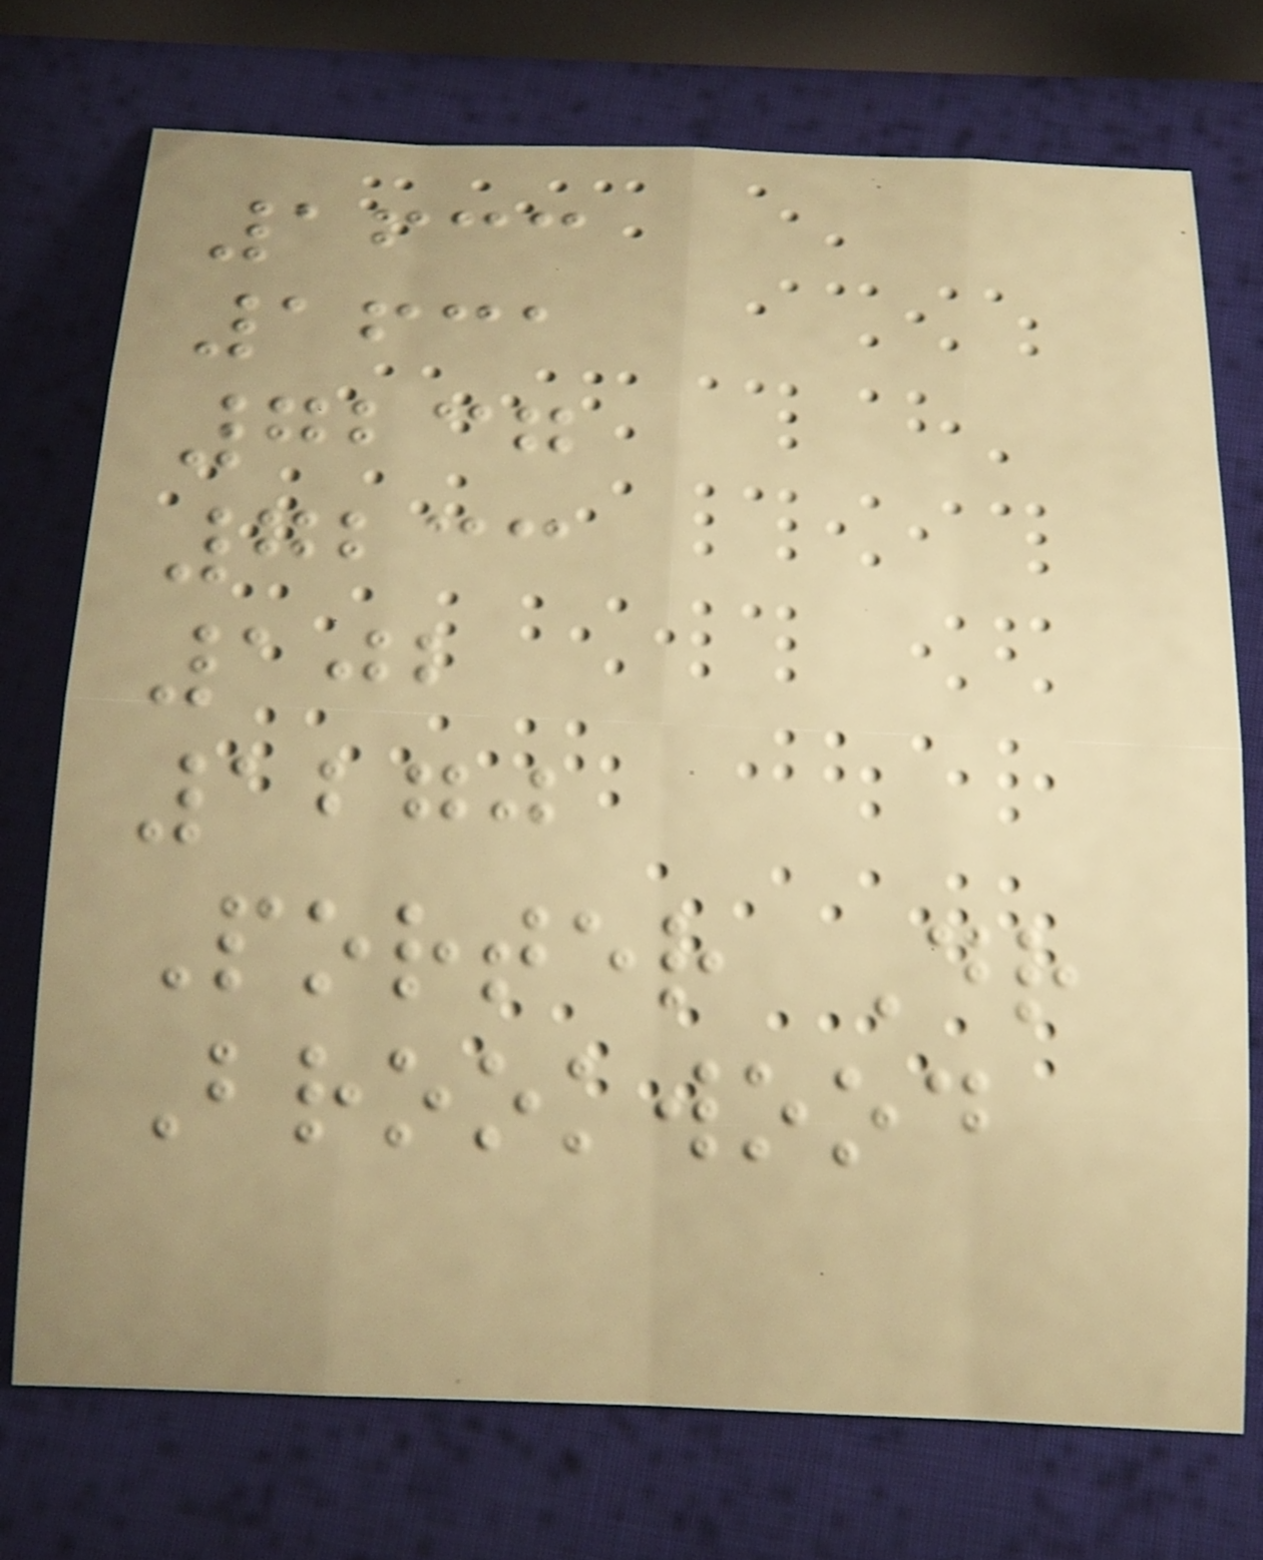1633
1631
7237
7233
102
1270
Porter Dr
Brookwood
